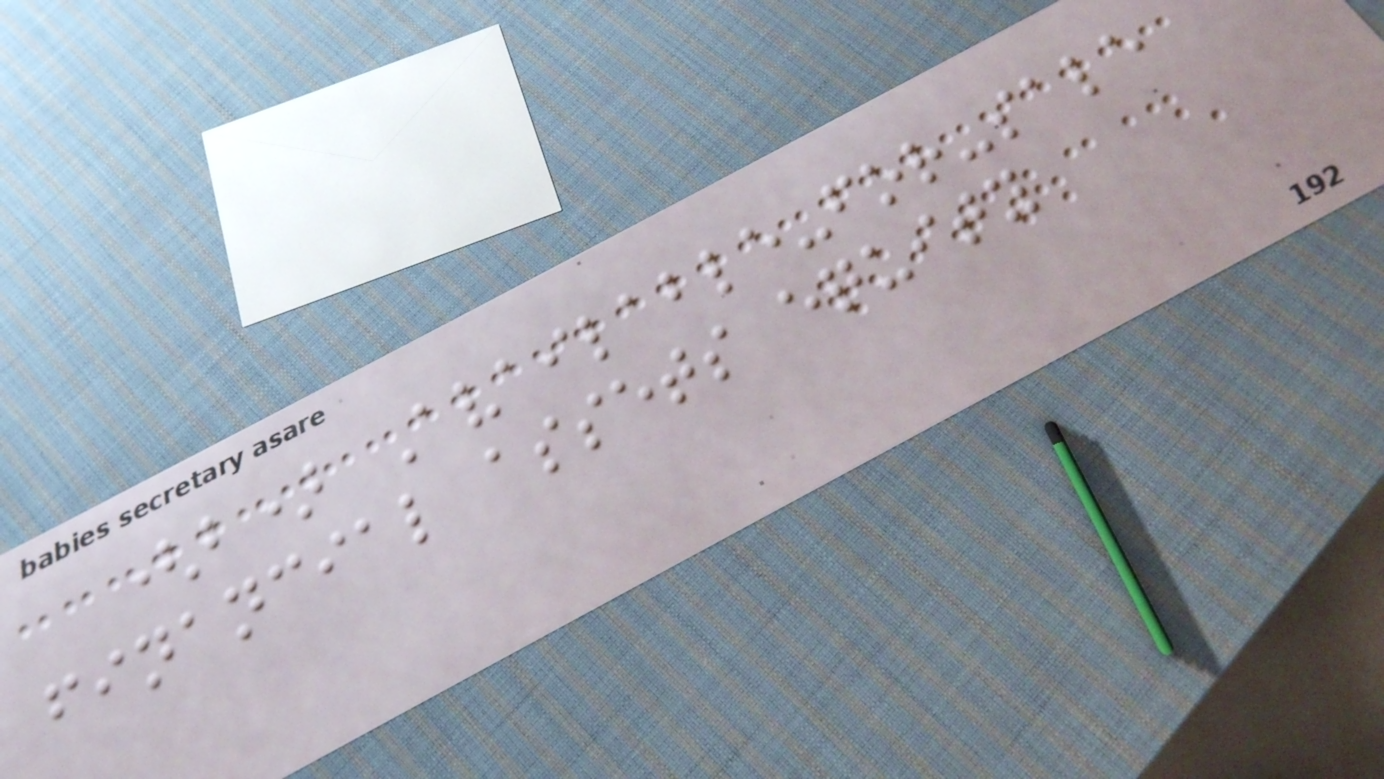(b) Available-for-sale
financial assets equity
